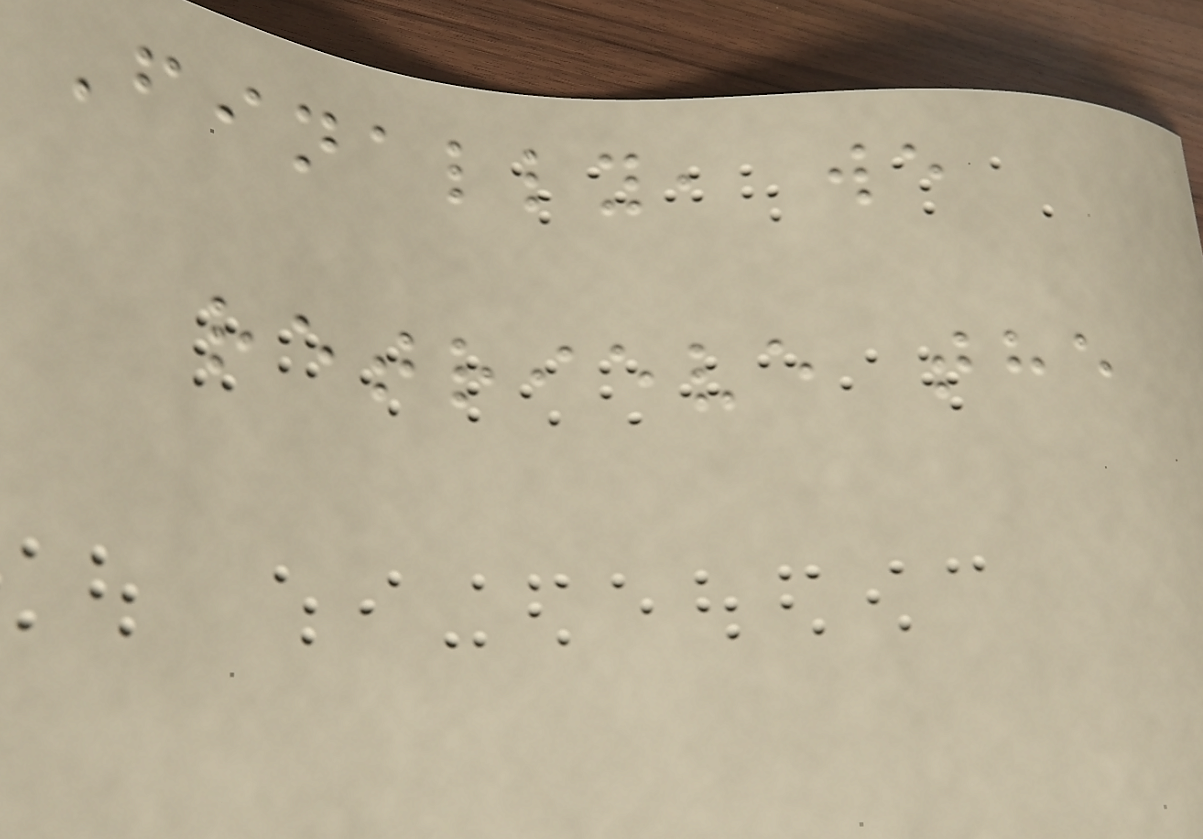Finally, we
retrieve the
